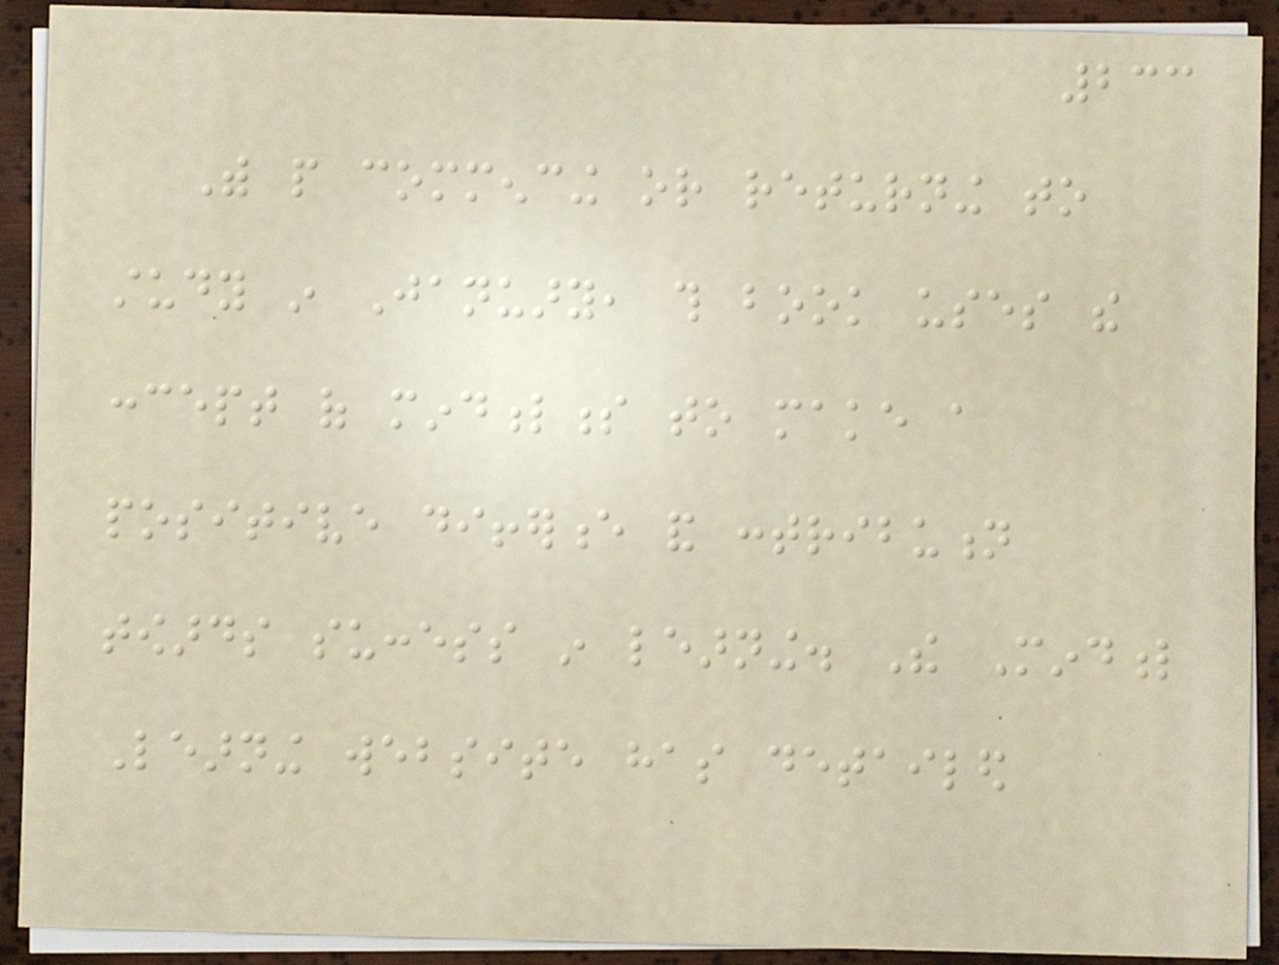233
With people commencing or returning to
study in January, this book uses the
concept of mindfulness to make a
positive difference and contribution
towards success in learning. The Mindful
Learning website has detailed
